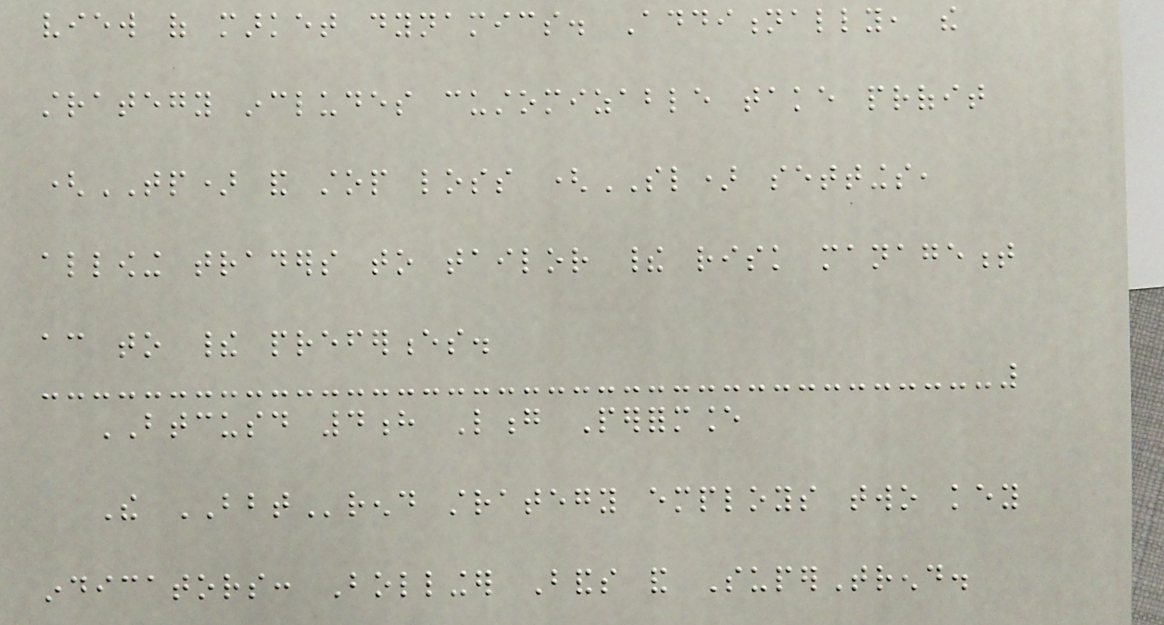view of market dynamics. Additionally, the
strategy includes customizable take profit
(TP) and stop loss (SL) settings,
allowing traders to tailor their risk management
according to their preferences.
BTCUSD 4h Long Performance
The BBTrend strategy employs two key
indicators: Bollinger Bands and SuperTrend.
